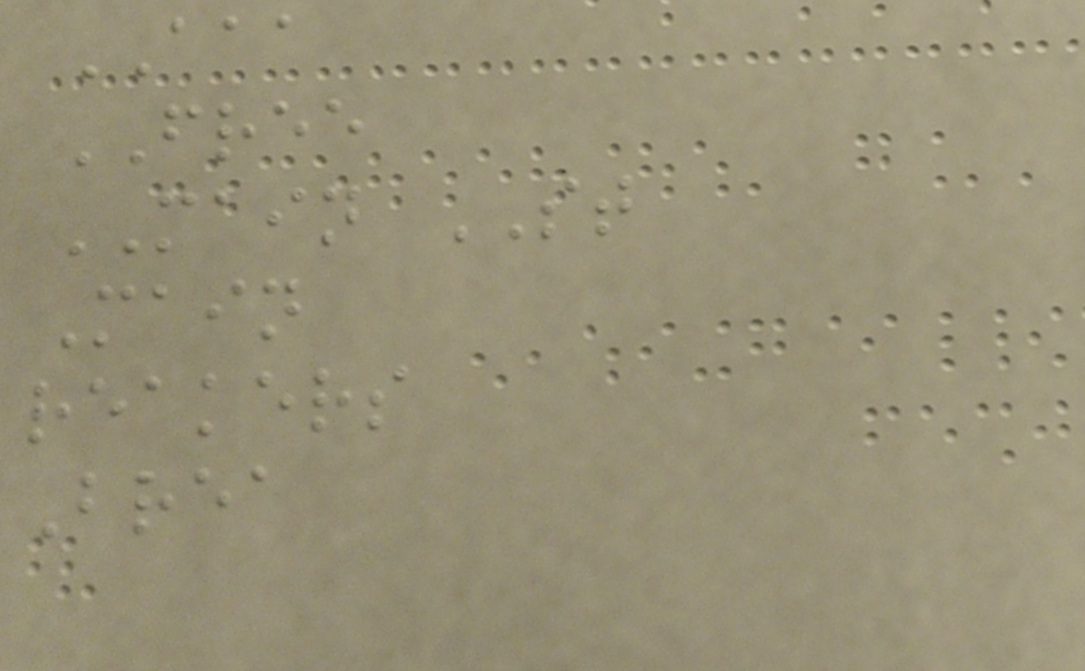AAA
FREE
MAIN ST
Main
reakers
Brea
